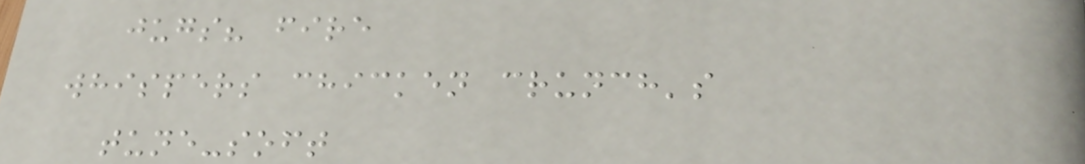jugs? fire
whispers chicken crunch's
tune-soft
